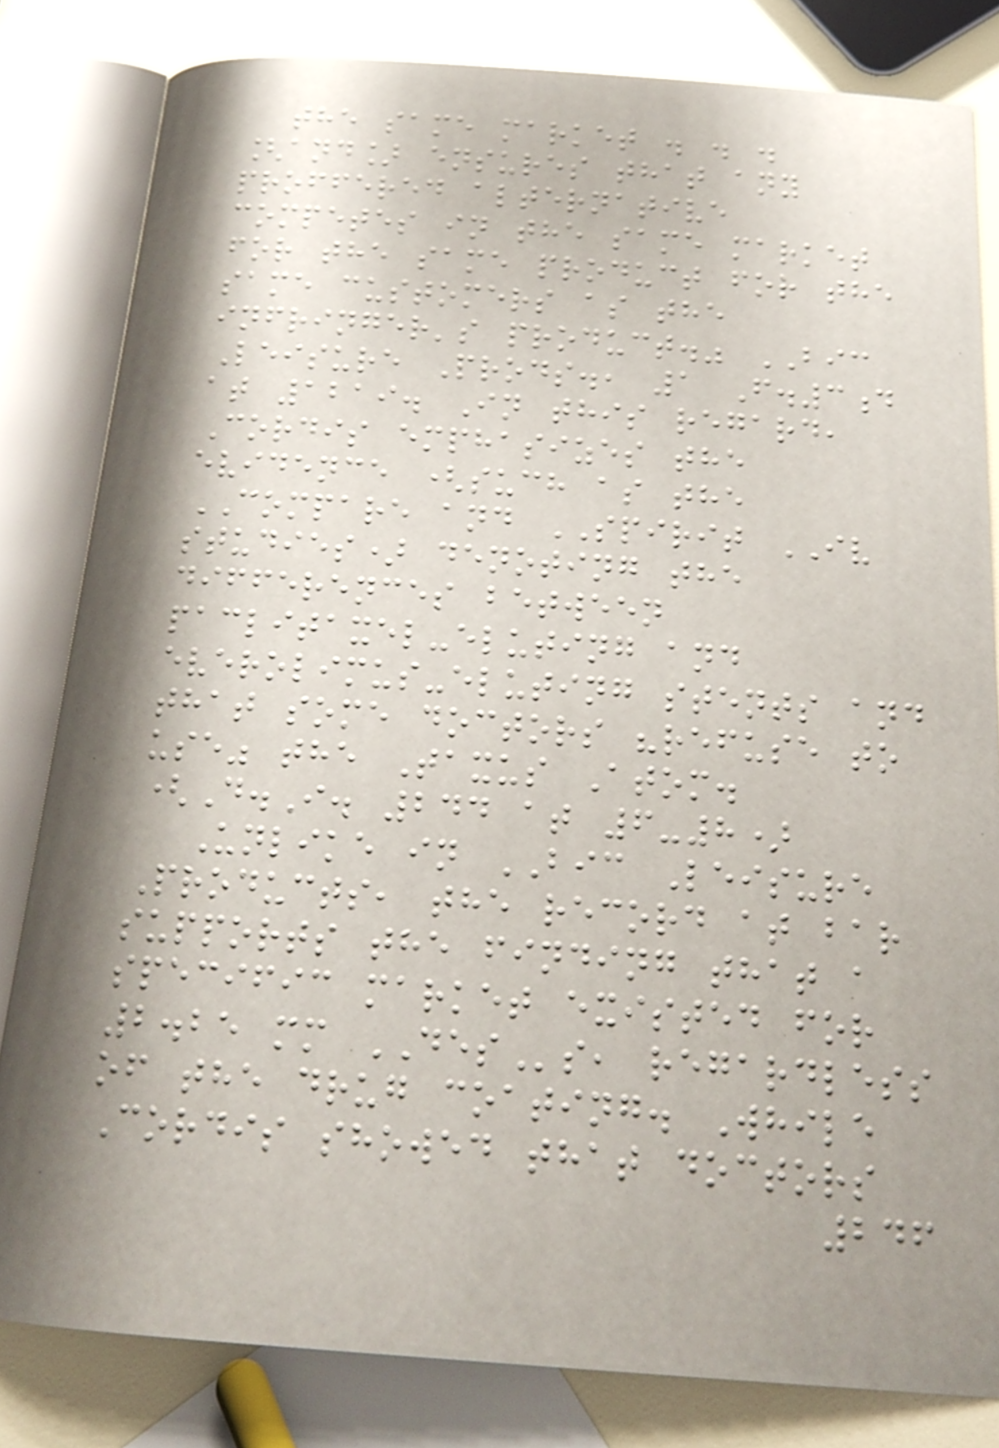the same market . . .
[and] ensures that any
proffered alternative
competes in the same market
for the same product for the
same customers as the
infringer's product." BIC
Leisure Prods., 1 F.3d
at 1219. In this regard,
Cordis emphasizes the
evidence (such as the
COMPARE and SPIRIT IV
studies) denoting the
differences between
paclitaxel-eluting and
everolimus-eluting stents and
that some doctors "refuse to
use" the Taxus Atom.
(D.I. 244 at 6-8)
Unlike in BIC Leisure
Products, the record at bar
supports the finding that a
specific market existed for
2.25 mm DESs, regardless
of the drug coating. While
Cordis showed that doctors
246
